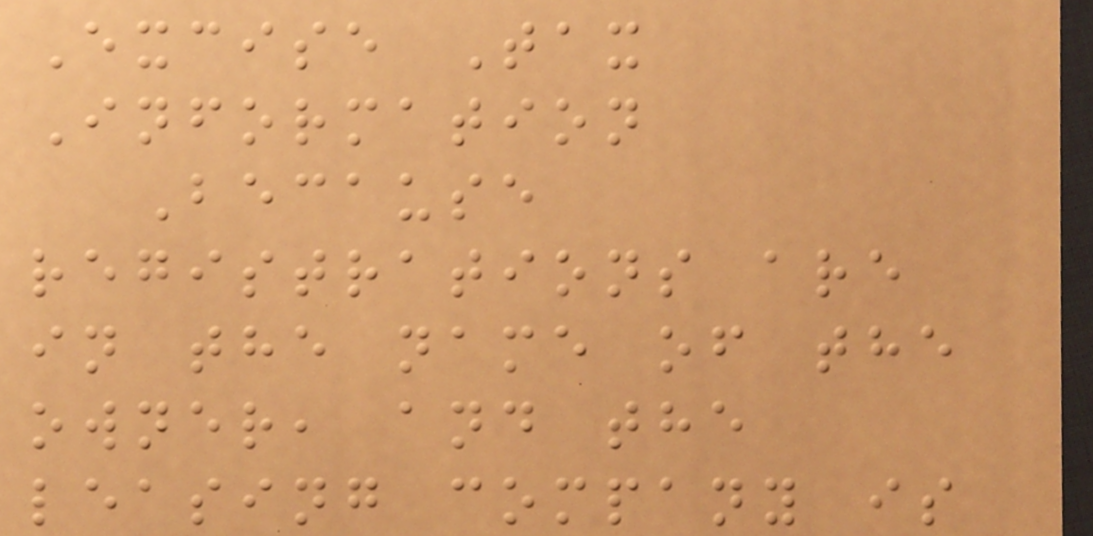Excise Tax
Information
Because
registrations are
in the name of the
owner, and the
leasing company is
